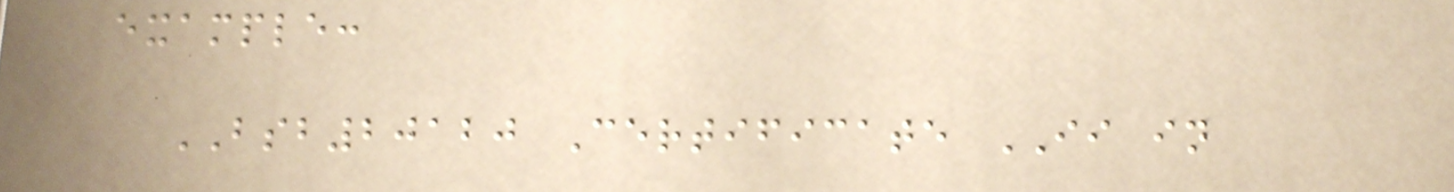example:
BSB20120 Certificate II in
